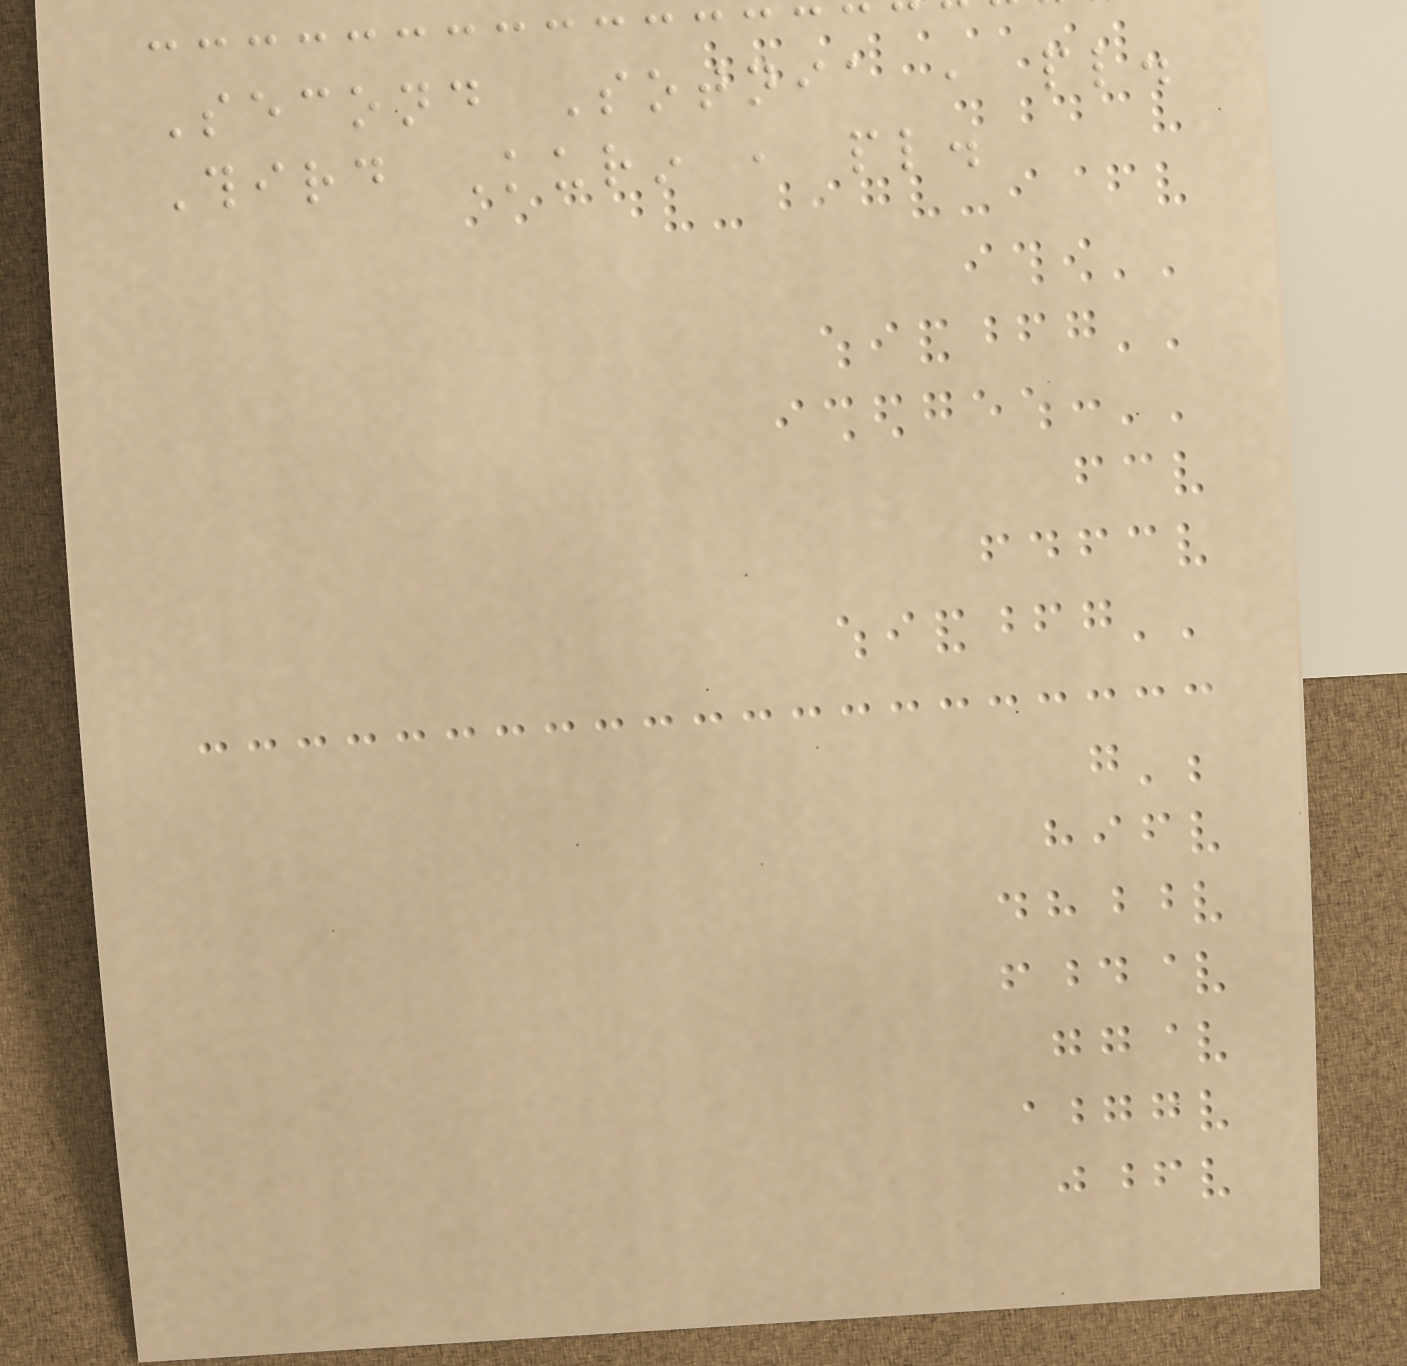Second Sotnia , pl.
Third Kurin , pl.
